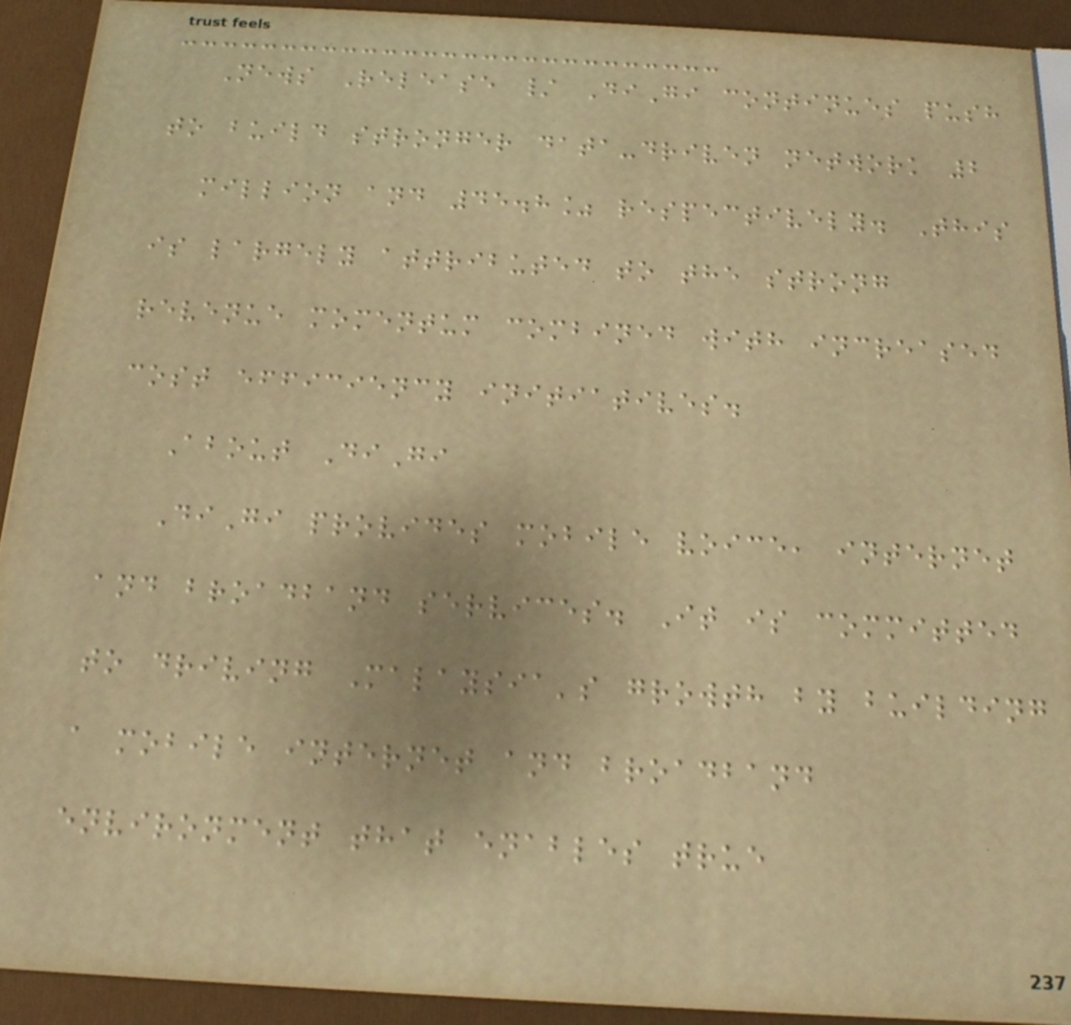News Release / DiGi continues push
to build stronger data-driven network 2
million and 45.8% respectively. This
is largely attributed to the strong
revenue momentum combined with increased
cost efficiency initiatives.
About DiGi
DiGi provides mobile voice, internet
and broadband services. It is committed
to driving Malaysia's growth by building
a mobile internet and broadband
environment that enables true
